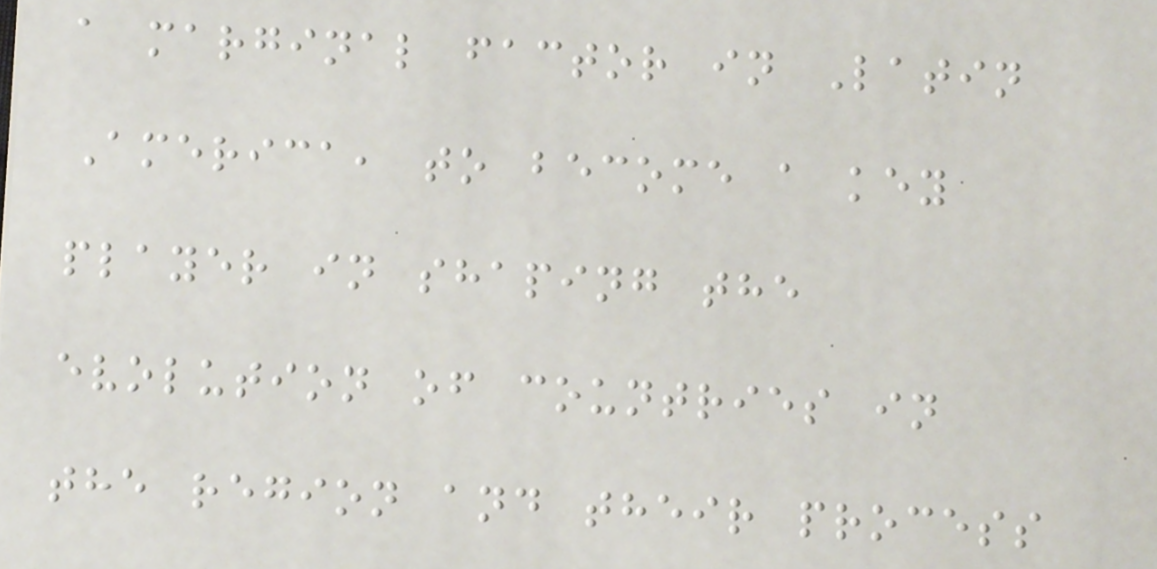a marginal factor in Latin
America, to become a key
player in shaping the
evolution of countries in
the region and their process
